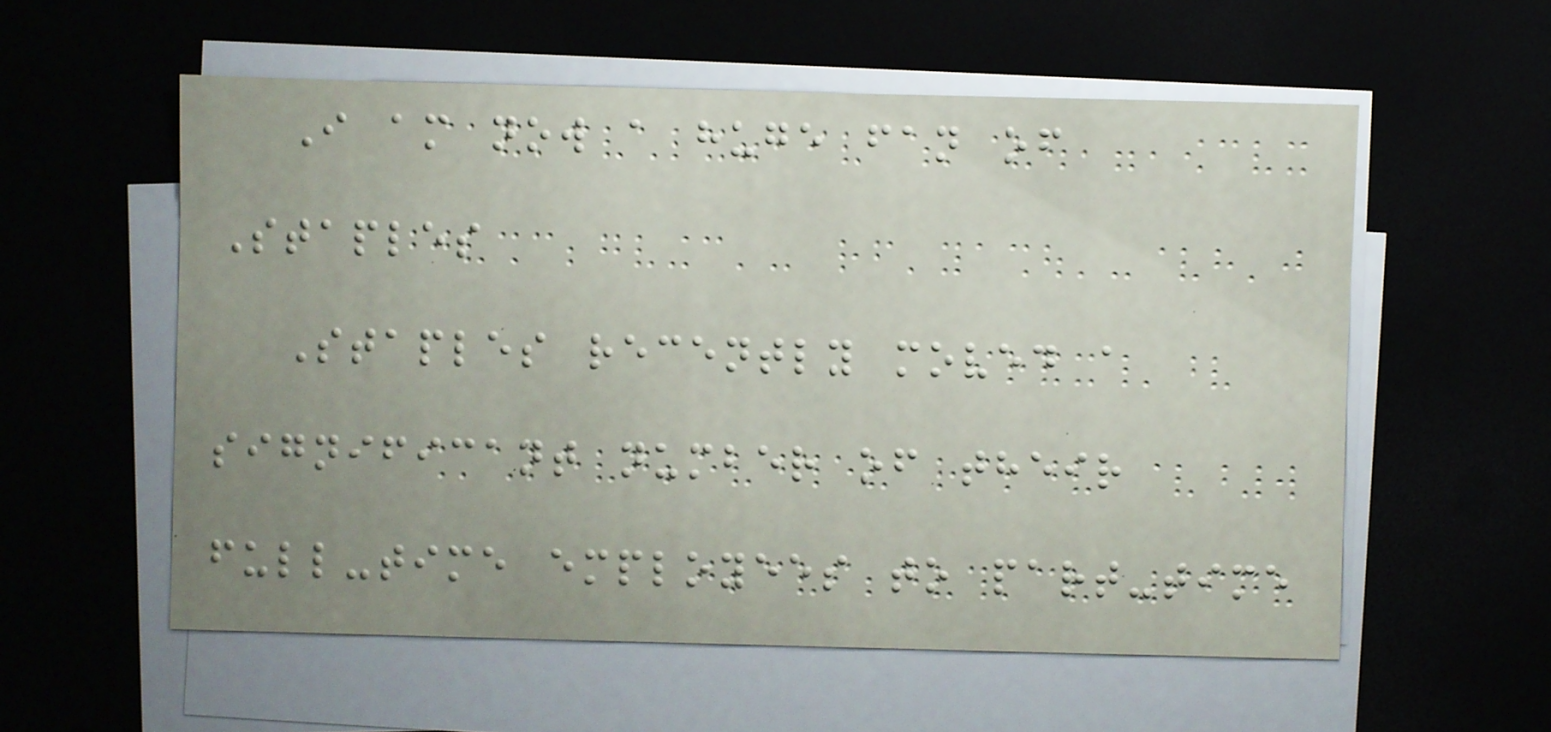I am now a huge fan of
Staples
Staples recently moved a
significant number of their
full-time employees to part-time
